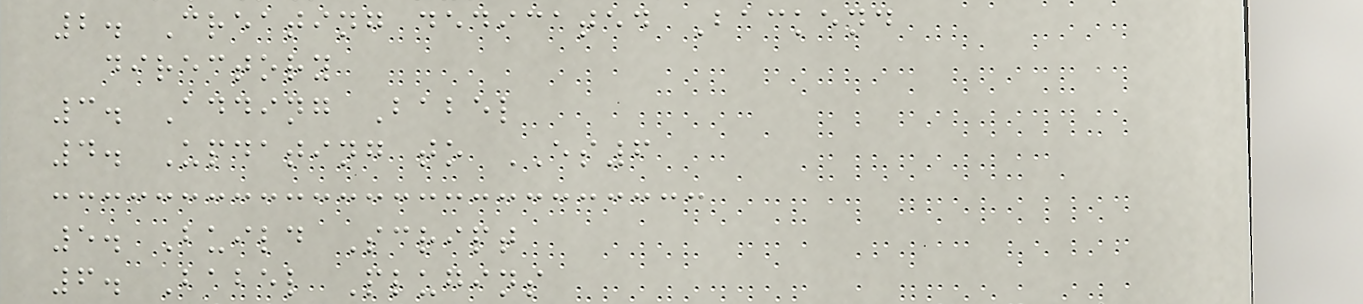2. Creating dedicated Backend
directory
3. Adding Babel
4. Updating to ES6
5. Build Script
6. Babel Plugins
